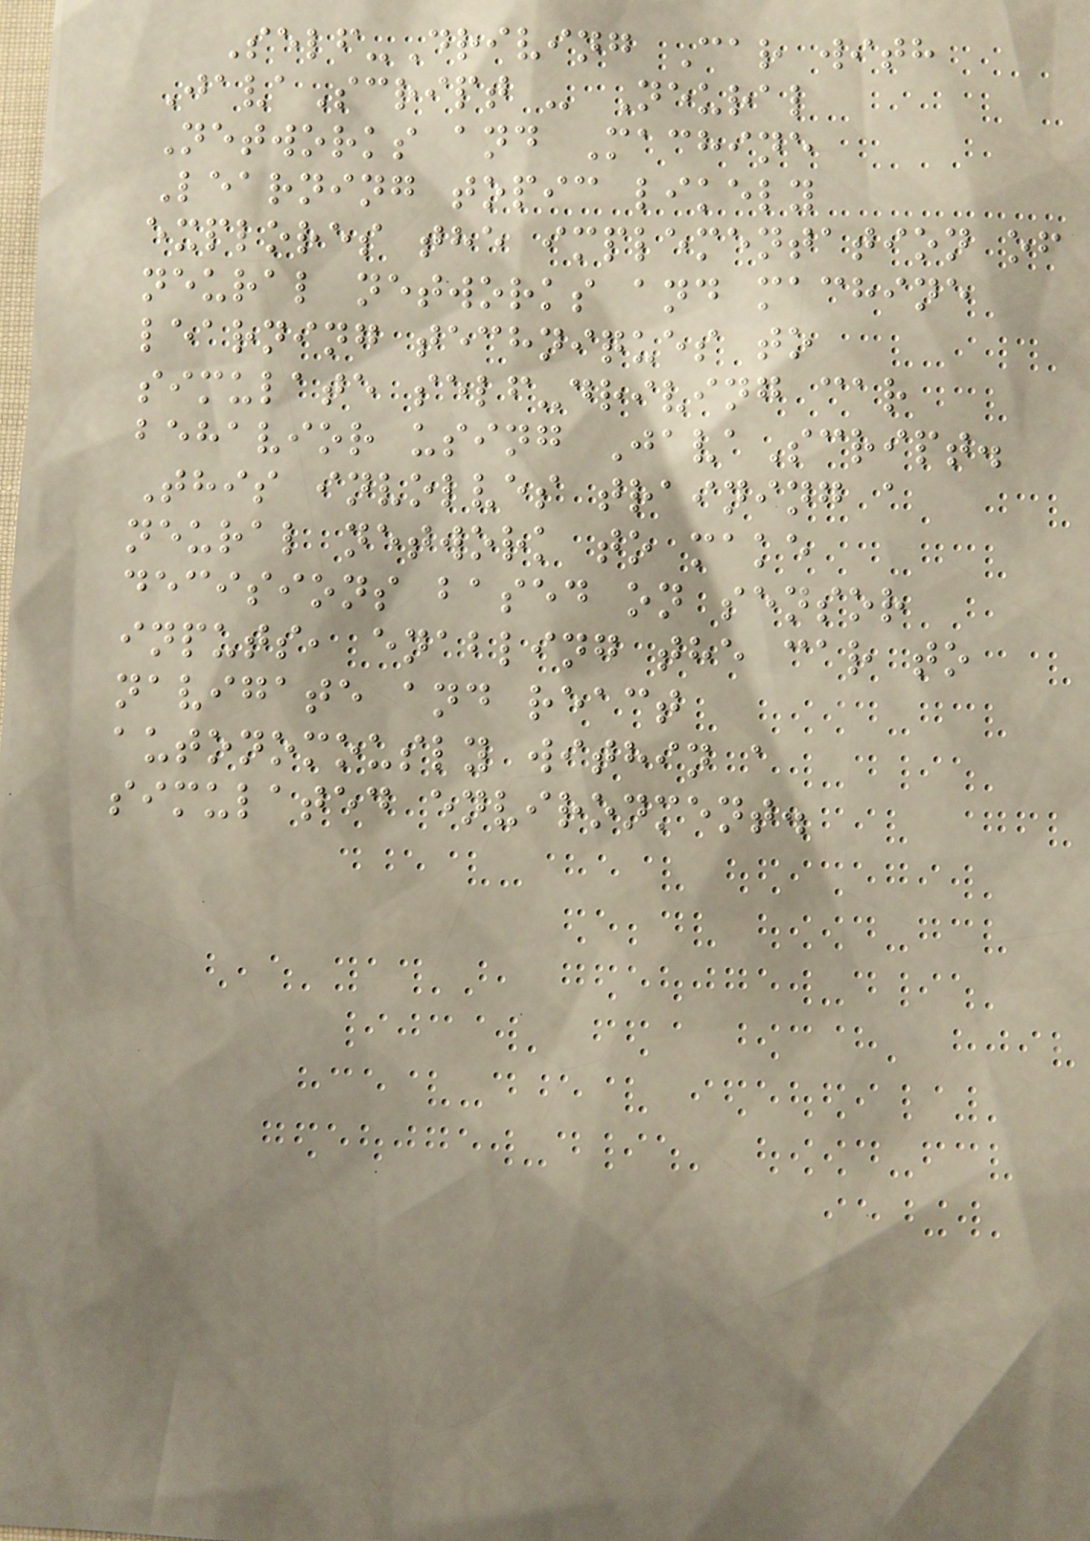Self-Driving Car with
JavaScript - Neural
Networks and Machine
Learning topic likely
explores the implementation of
neural networks and machine
learning techniques to
simulate self-driving car
behavior using JavaScript.
This involves training a
neural network to make
decisions based on sensor
inputs, enabling the car to
navigate and react
autonomously within a
simulated environment.
